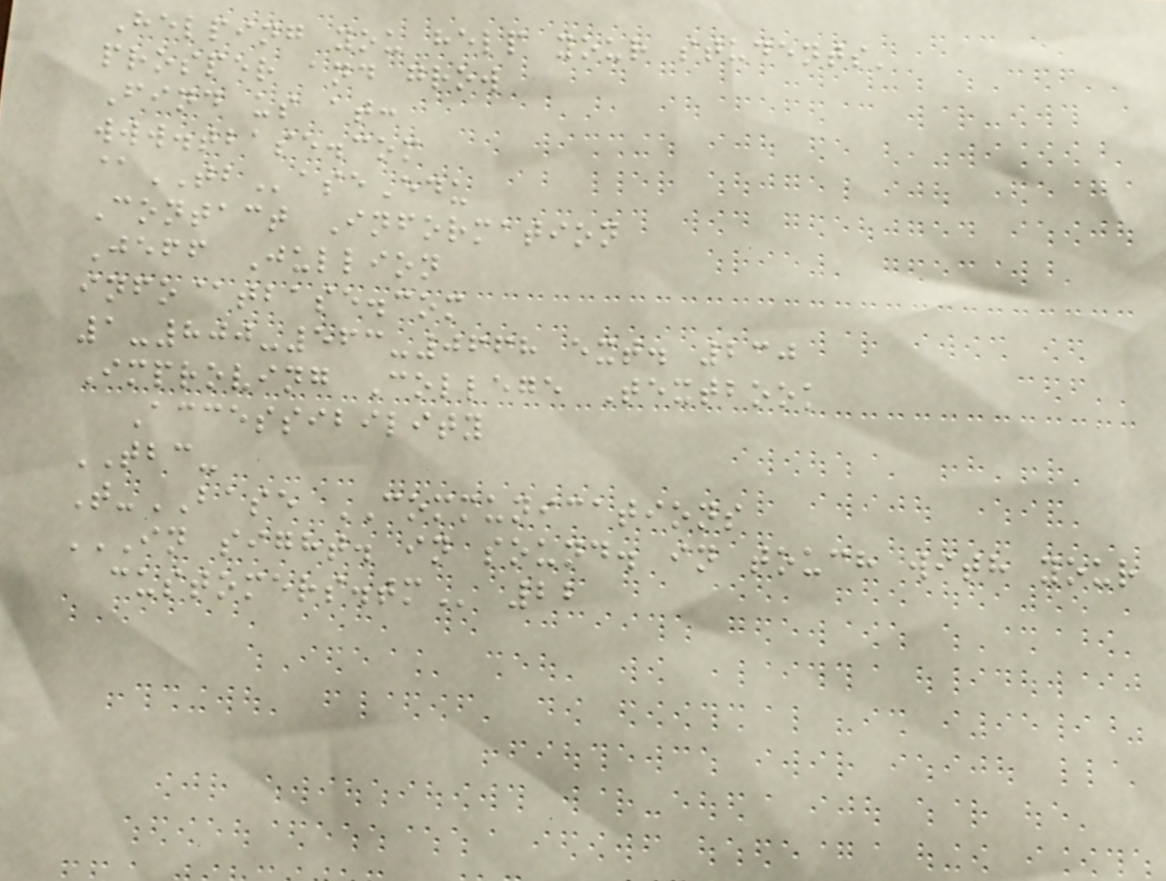Helping you help your students'
prosper and grow
Find us at:
www.tbase.com
@TBaseEdu
Contact Information
Jeff Jullion
info@tbase.com
1-800-563-0668 ext. 230
Improving College Textbook
Accessibility
TBC-
T-BASE COMMUNICATIONS
IN SIGHT. IN SOUND. IN TOUCH WITH YOUR
CUSTOMERS.TM 22
